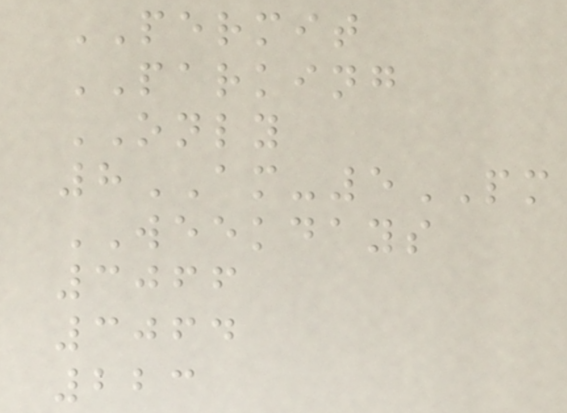PERMIT
PARKING
ONLY
8AM-5PM
WEEKDAYS
3066
3064
223
